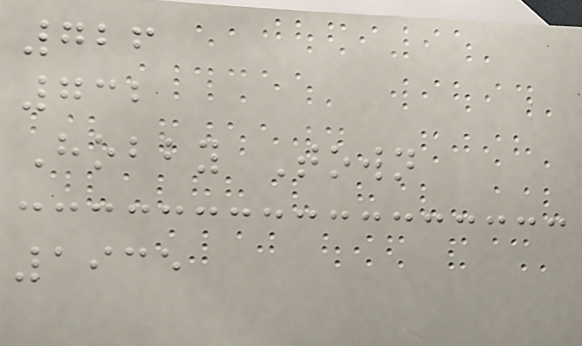726
732
Hobby Town
1935
